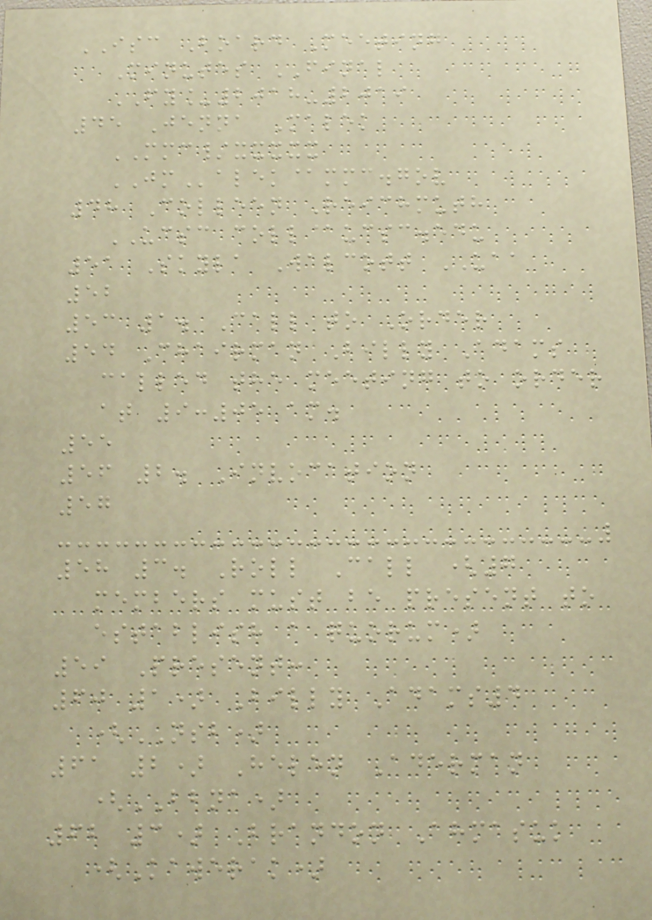ISC Board Meeting
Minutes FINAL
FY_2018-2019
45 Jenna Malek
MMC/xxxxx
JMalek@mmc.gov
48 Colleen Reichmuth
UCSC coll@ucsc.edu
51 Skyla Walcott UAA
52
53 1. Call to Order
54 Chairman Billy Adams
called the meeting to order
at 9:05 am.
55
56 2. Invocation
57
58 3. Roll Call (7
members must be present to
establish a quorum)
59 Present:
60 1) Billy Adams4
(NSB)
61 2) Helen Aderman
(BBNA)
62 3) Brandon Ahmasuk
(Kawerak)
